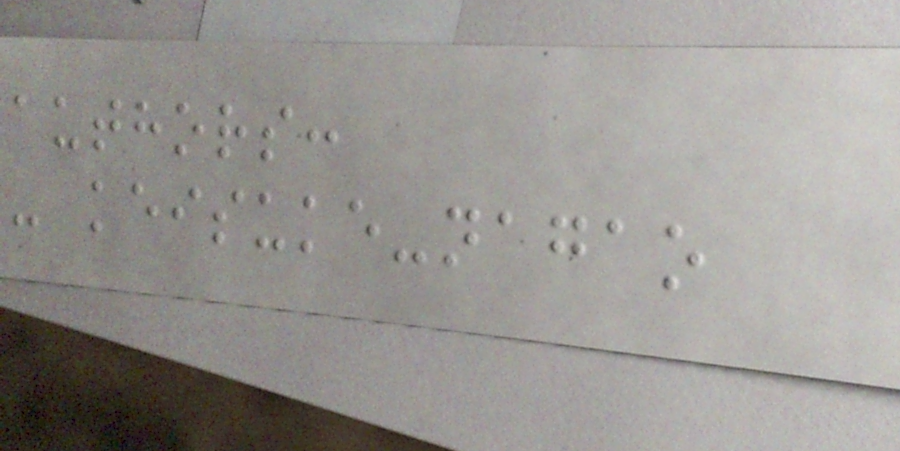authors:
- keisuke-nagao
